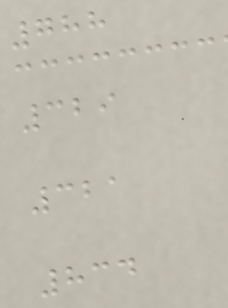788
329
321
834
